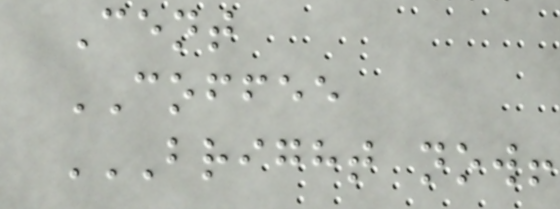Cent
COFFEE
BRIGHT NOW!
